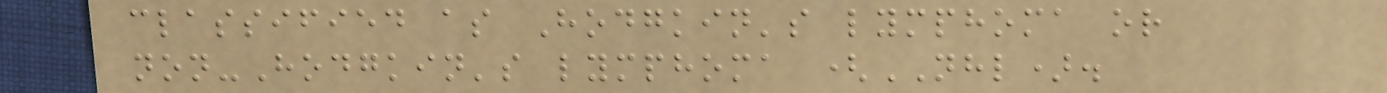classified as Hodgkin's lymphoma or
non-Hodgkin's lymphoma (NHL).
